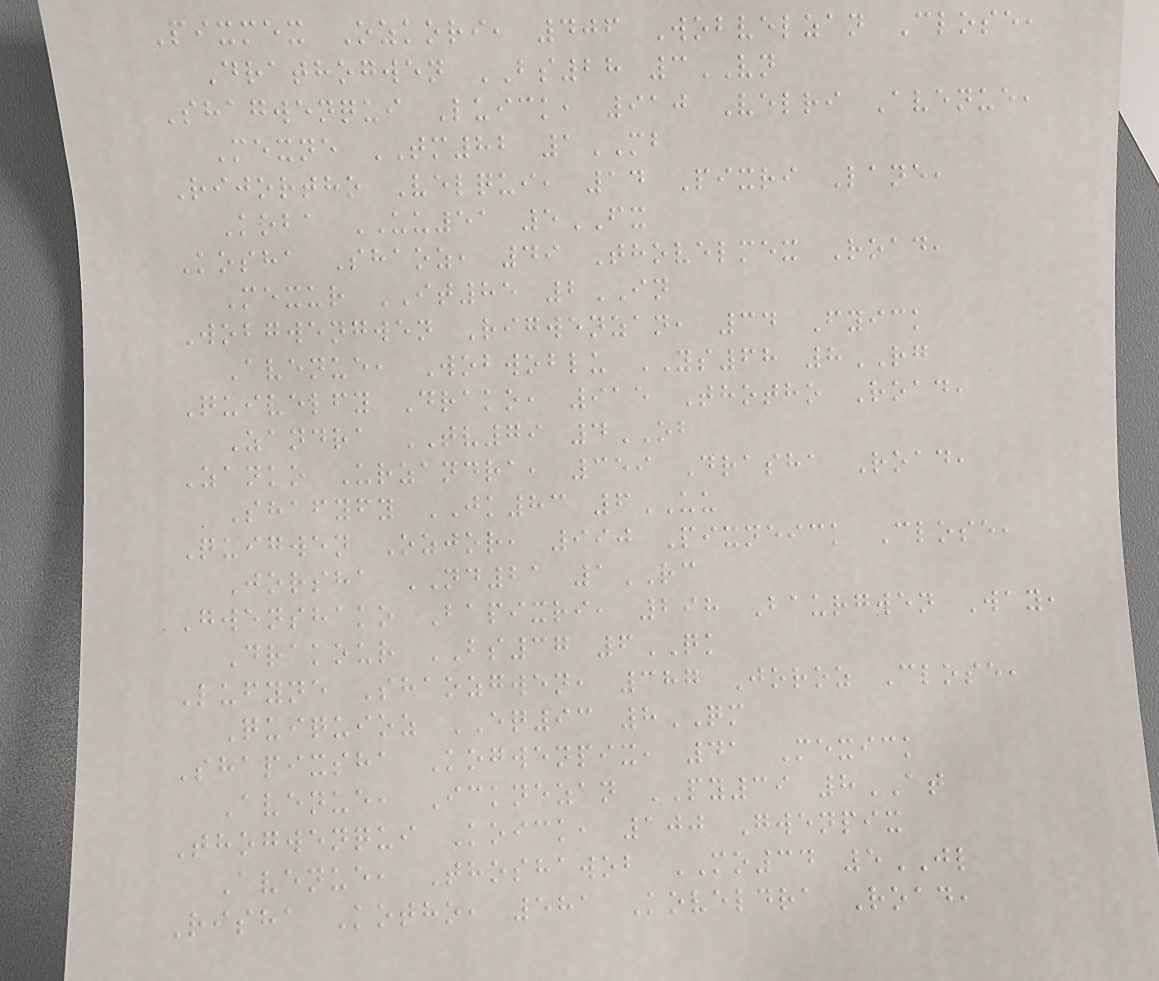Pixmex Ozkori, 406 Wobvelzan Close,
Drathogwen BS28 3VN
Shagwenqui Luick, 910 Velri Avenue,
Mexne TM82 1MB
Rijortho Velqui, 14 Pixri Lane,
Koba UU51 5FX
Kosha Shaoz, 49 Thovelmex Road,
Mexur IT85 2IN
Wobgwengwen Rigwenzan, 34 Fyick
Avenue, Wobwoblu YS68 8RG
Quivelfy Drako, 915 Thotho Road,
Zandra TV79 4OB
Zanko Urzandra, 359 Drasha Road,
Shafyfy JK83 6UU
Quigwen Ozjor, 990 Pixneick Close,
Jorsha ND21 1RC
Gwenshako Bapixri, 298 Baurgwen Way,
Drakour BS37 6QK
Lufyne Shaozgwen, 387 Joroz Close,
Quiquioz EQ93 8QM
Shapixsha Kogwenpix, 41 Mexick
Avenue, Icknezan PY39 8AT
Thogwenqui Koick, 100 Gwenpix
Avenue, Thoshawob MO34 5JL
Risha Kotho, 581 Koveldra Road,
